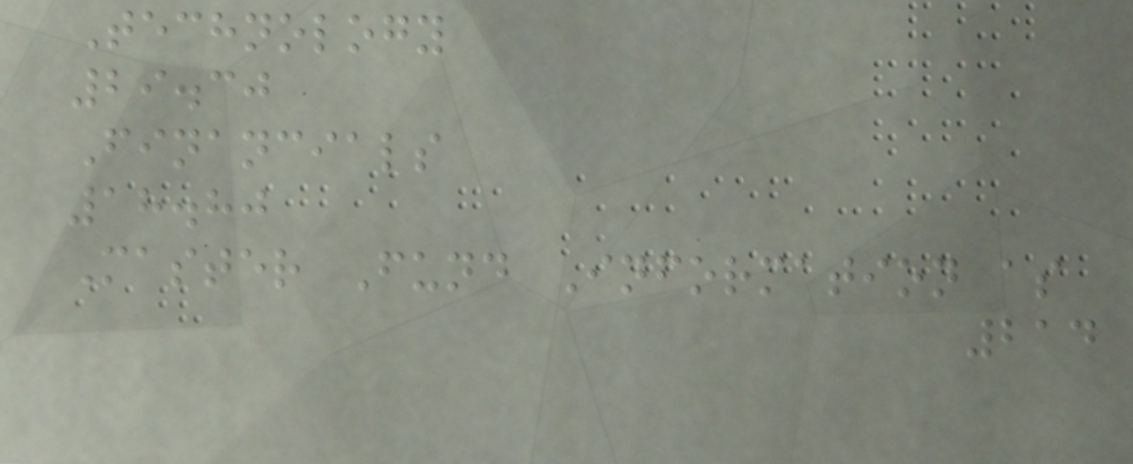Technology
29.30
Financials
18.80
Master Fund Information as
214
